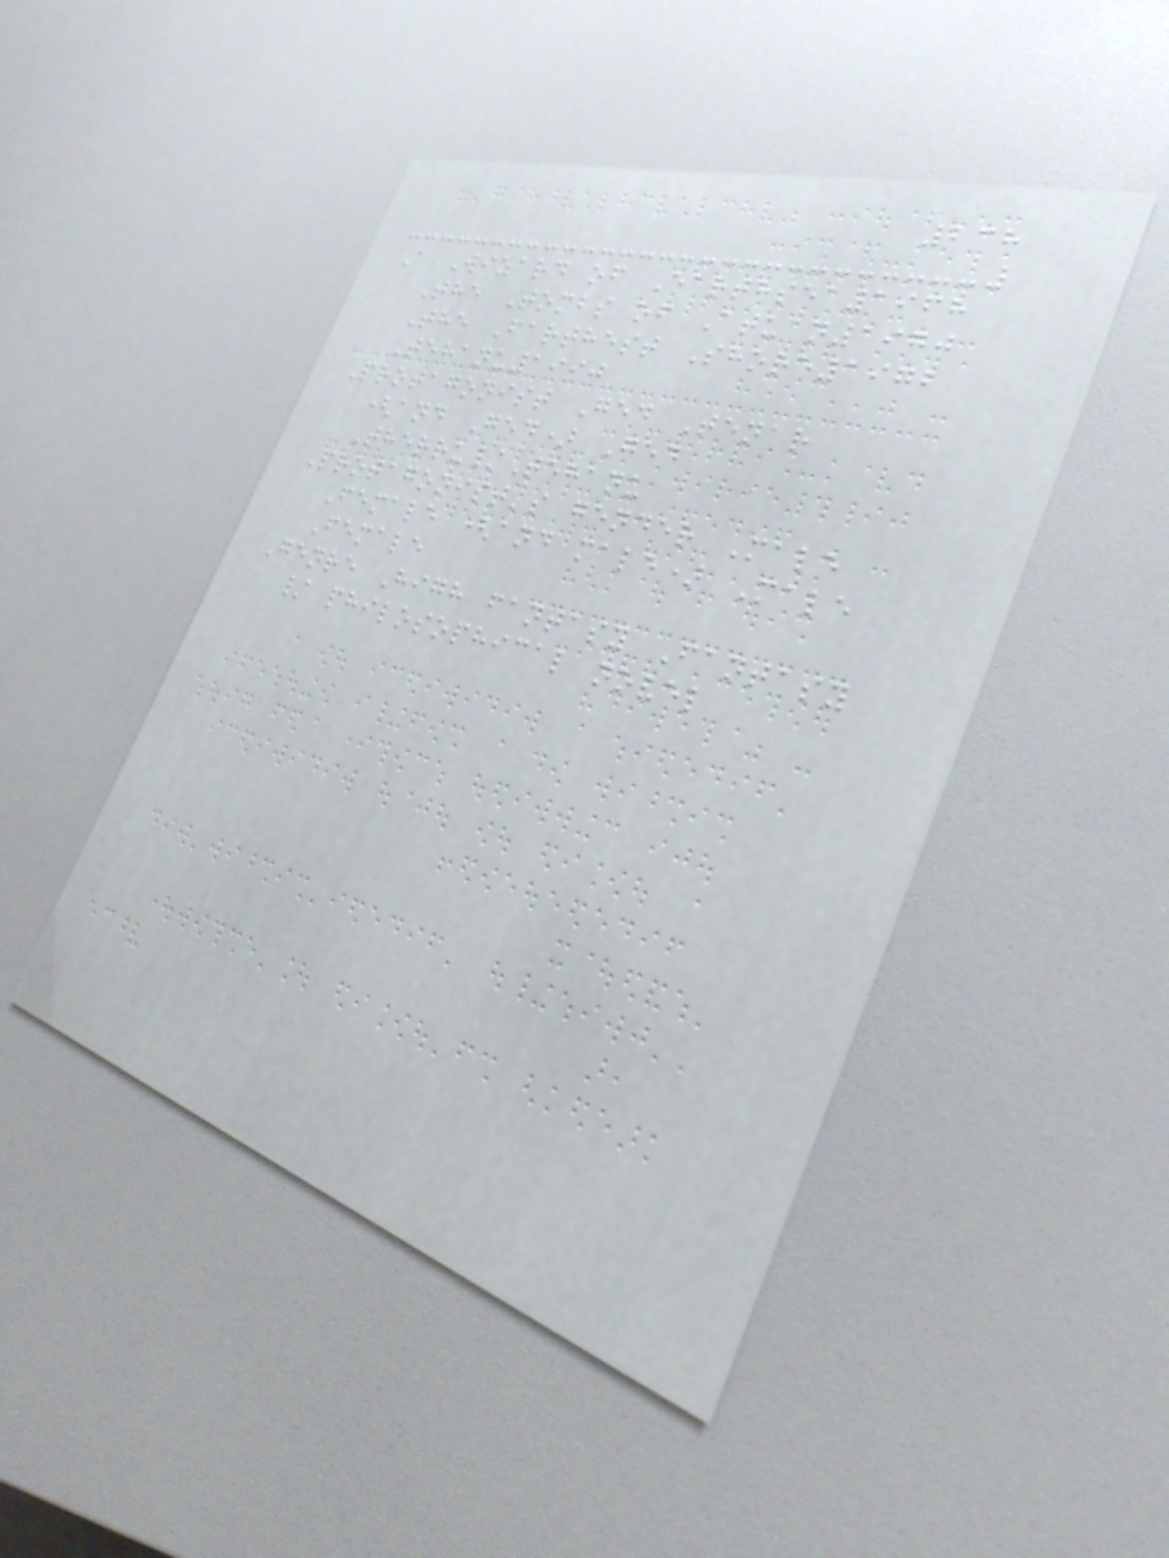238
A Wizard of Earthsea1968
The Tombs of Atuan1970
The Farthest Shore1972
Tehanu1990
Protagonist Ged Tenar
(and Ged) Ged
Therru/Tehanu
Protagonist's gender Male
Female (and male) Male
Female
Genre High fantasy Fantasy
/ philosophical novel
